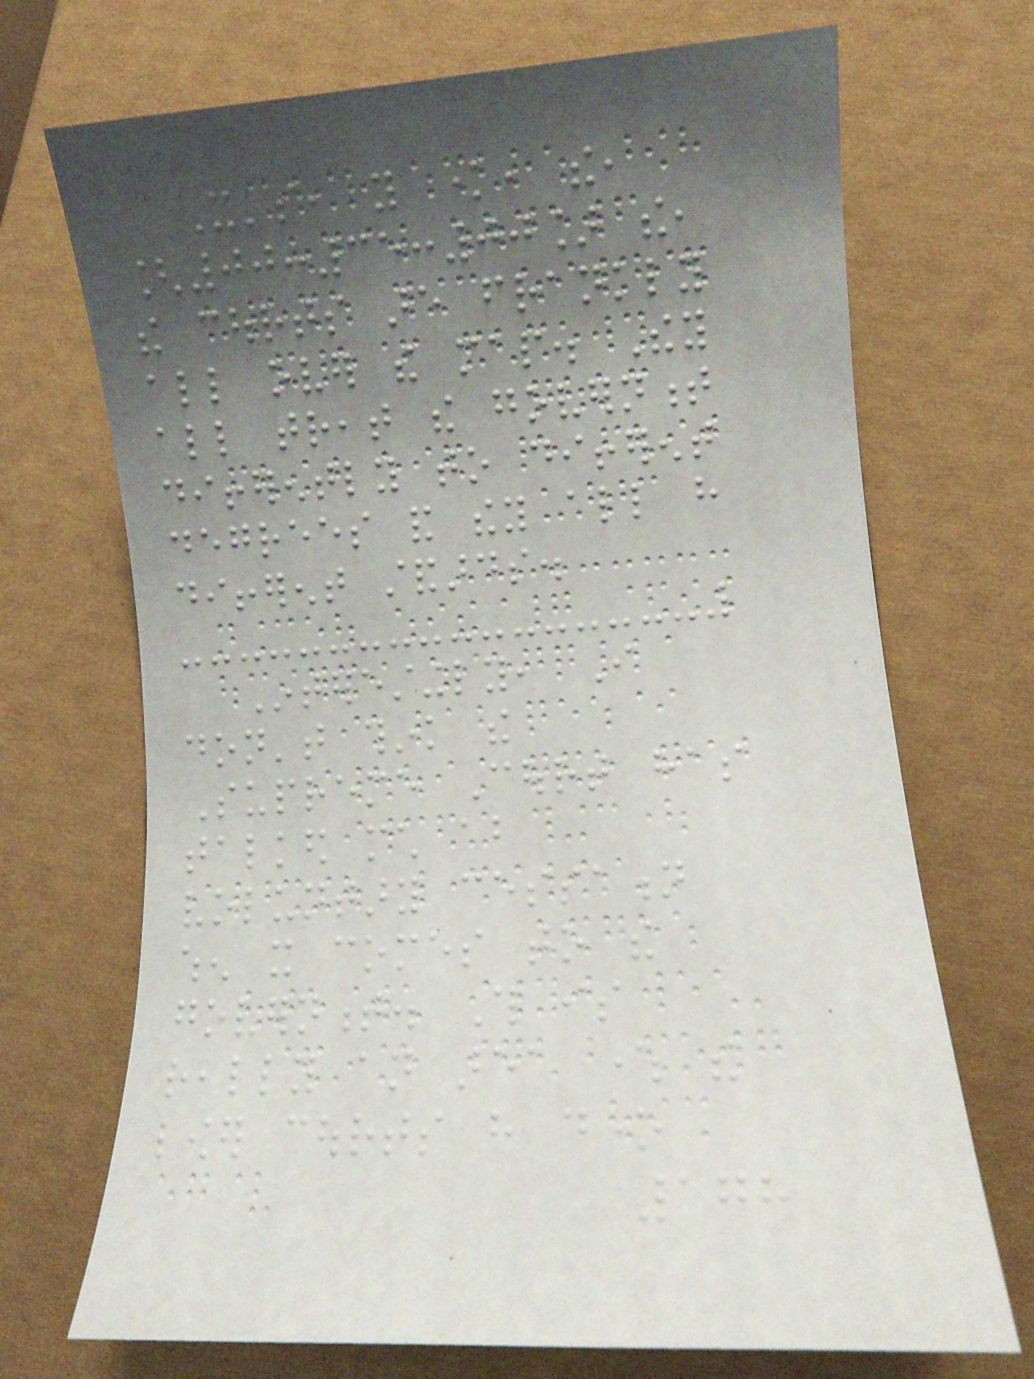It's, you know, the,
[00:35:00] the,
the courts are frankly
all over the map. They
all treat the government
differently to different
degrees and they all have
different standards.
Interestingly, I
don't think the
Supreme Court has
talked much about
voluntary cessation
when it comes to the
government. This is
really an area where the
lower courts have done
178
